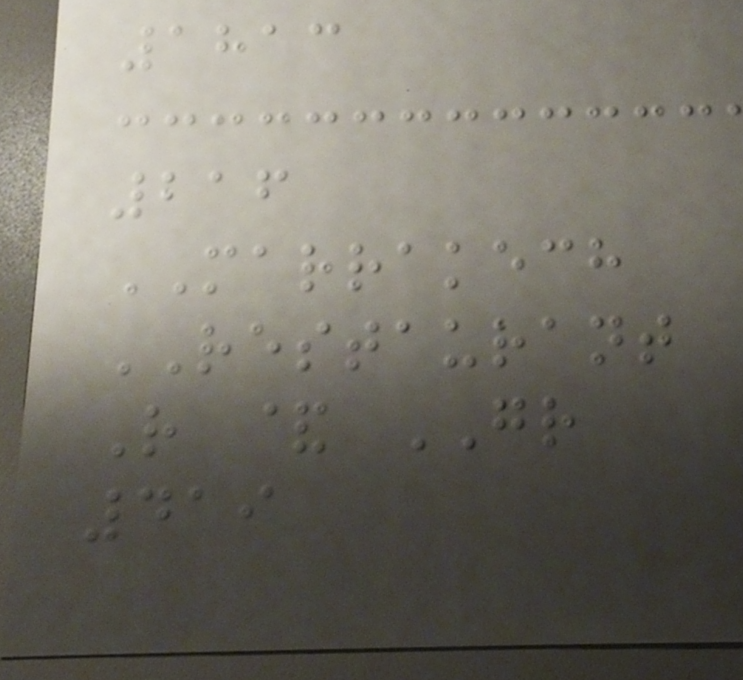1813
216
MARRAKECH
RESTAURANT
R & GR
419
